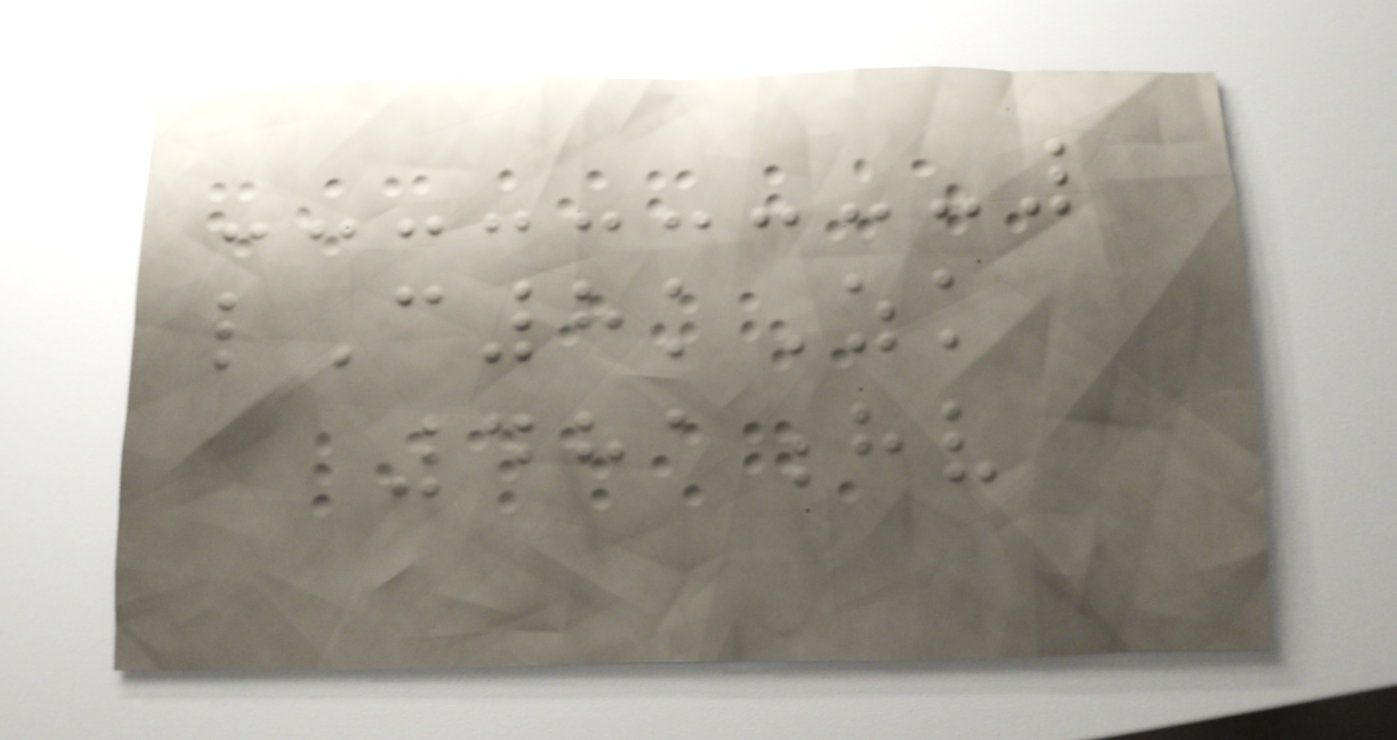lC8kZk
481hv
